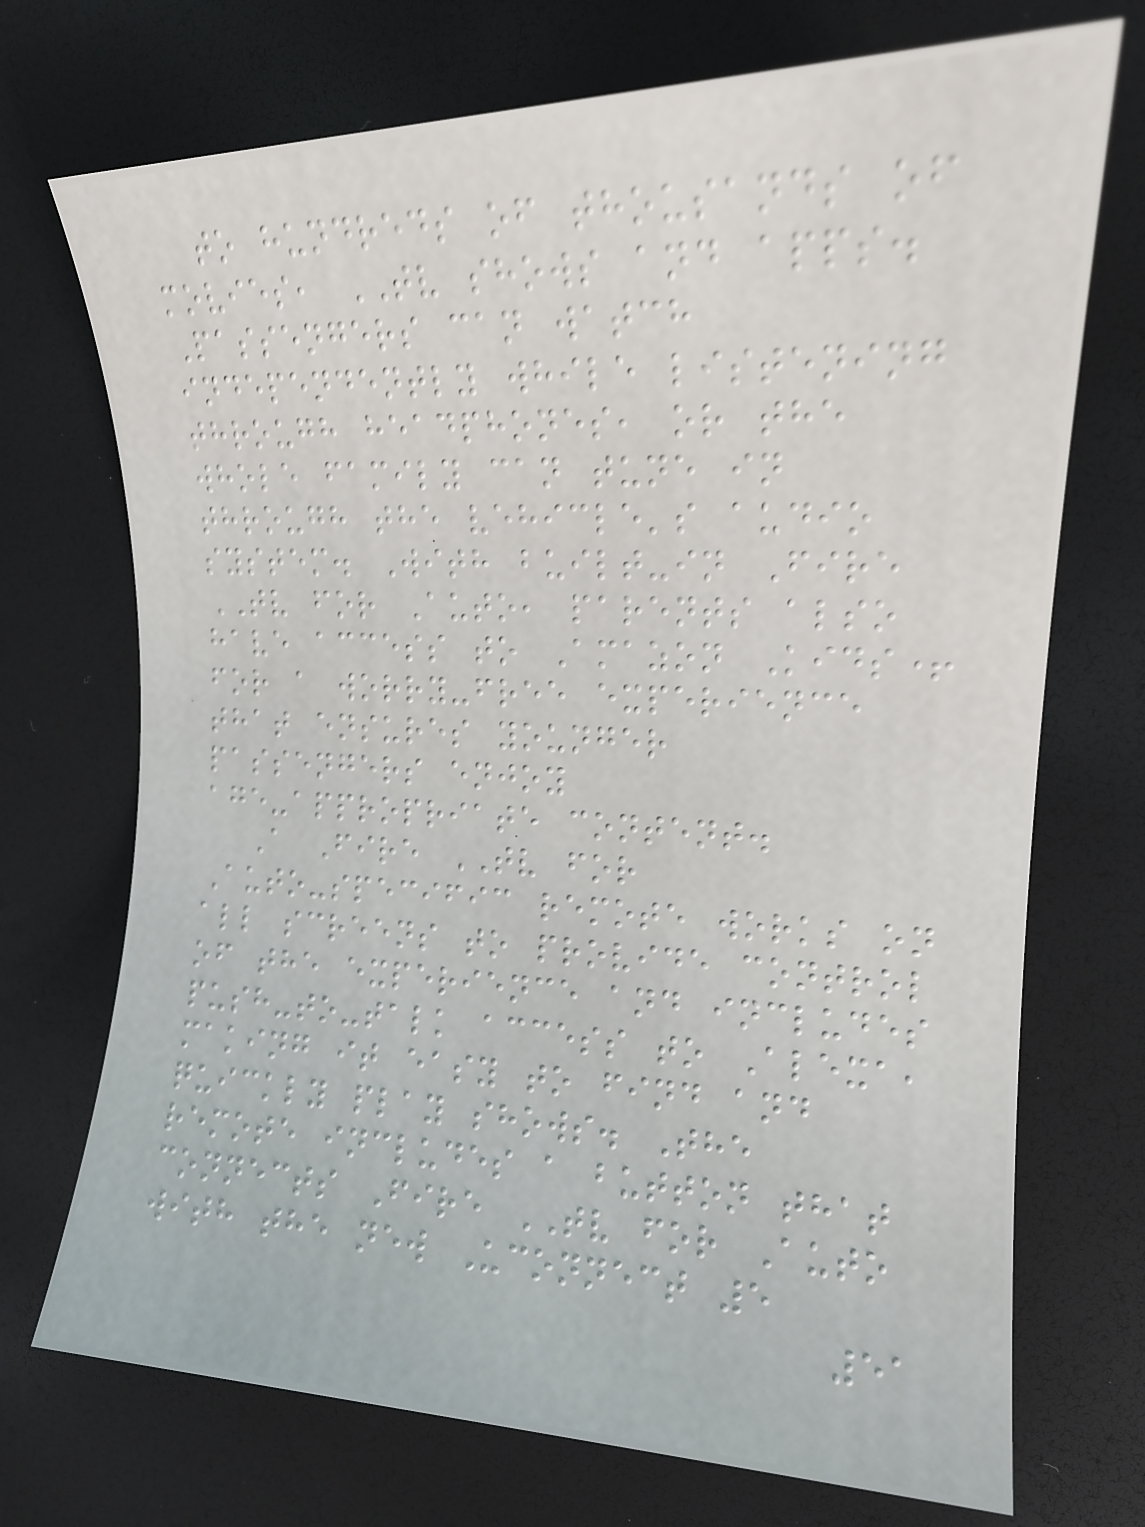to hundreds of thousands of
movies, TV shows and apps.
Passengers can watch
independently while listening
through headphones, or the
whole family can tune in
through the vehicle's audio
system. With built-in Fire
TV for Auto, parents also
have access to Amazon Kids+
for a worry-free experience
that ensures younger
passengers enjoy
age-appropriate content.
A Fire TV for
Auto-specific remote works on
all screens to provide control
of the experience and includes
push-to-talk access to Alexa,
making it easy to find and
quickly play shows. The
remote includes a button that
connects Fire TV for Auto
with the new Uconnect 5
51
